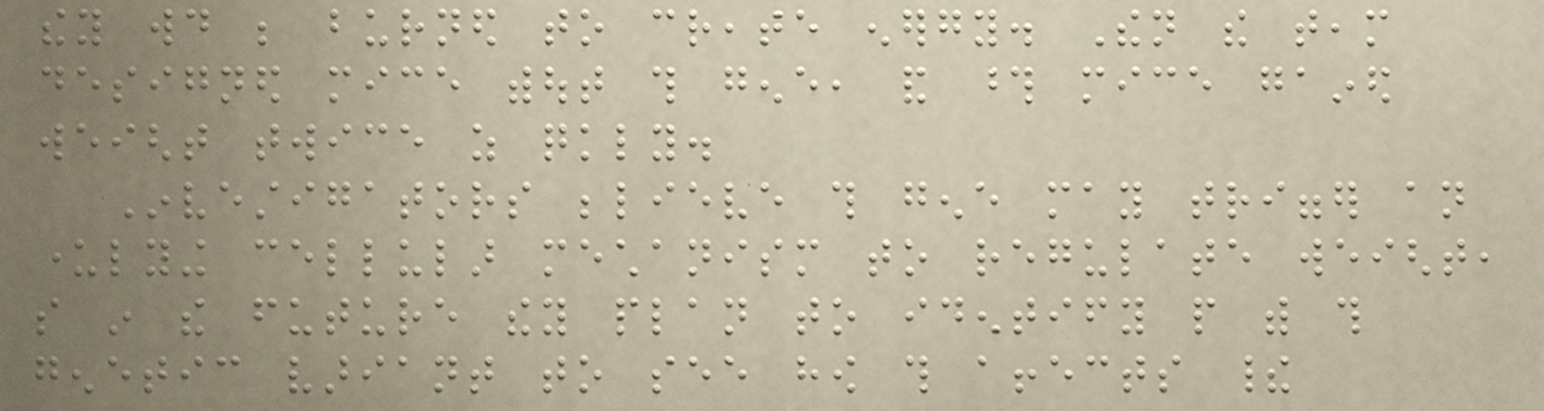they would be burned to create energy. Then the team
designed mice without this gene, and those mice gained
weight twice as quickly.
Investigators believe this gene may trigger an
underlying cellular mechanism to regulate weight,
so in the future they plan to identify people with this
genetic variant to see how this affects their
